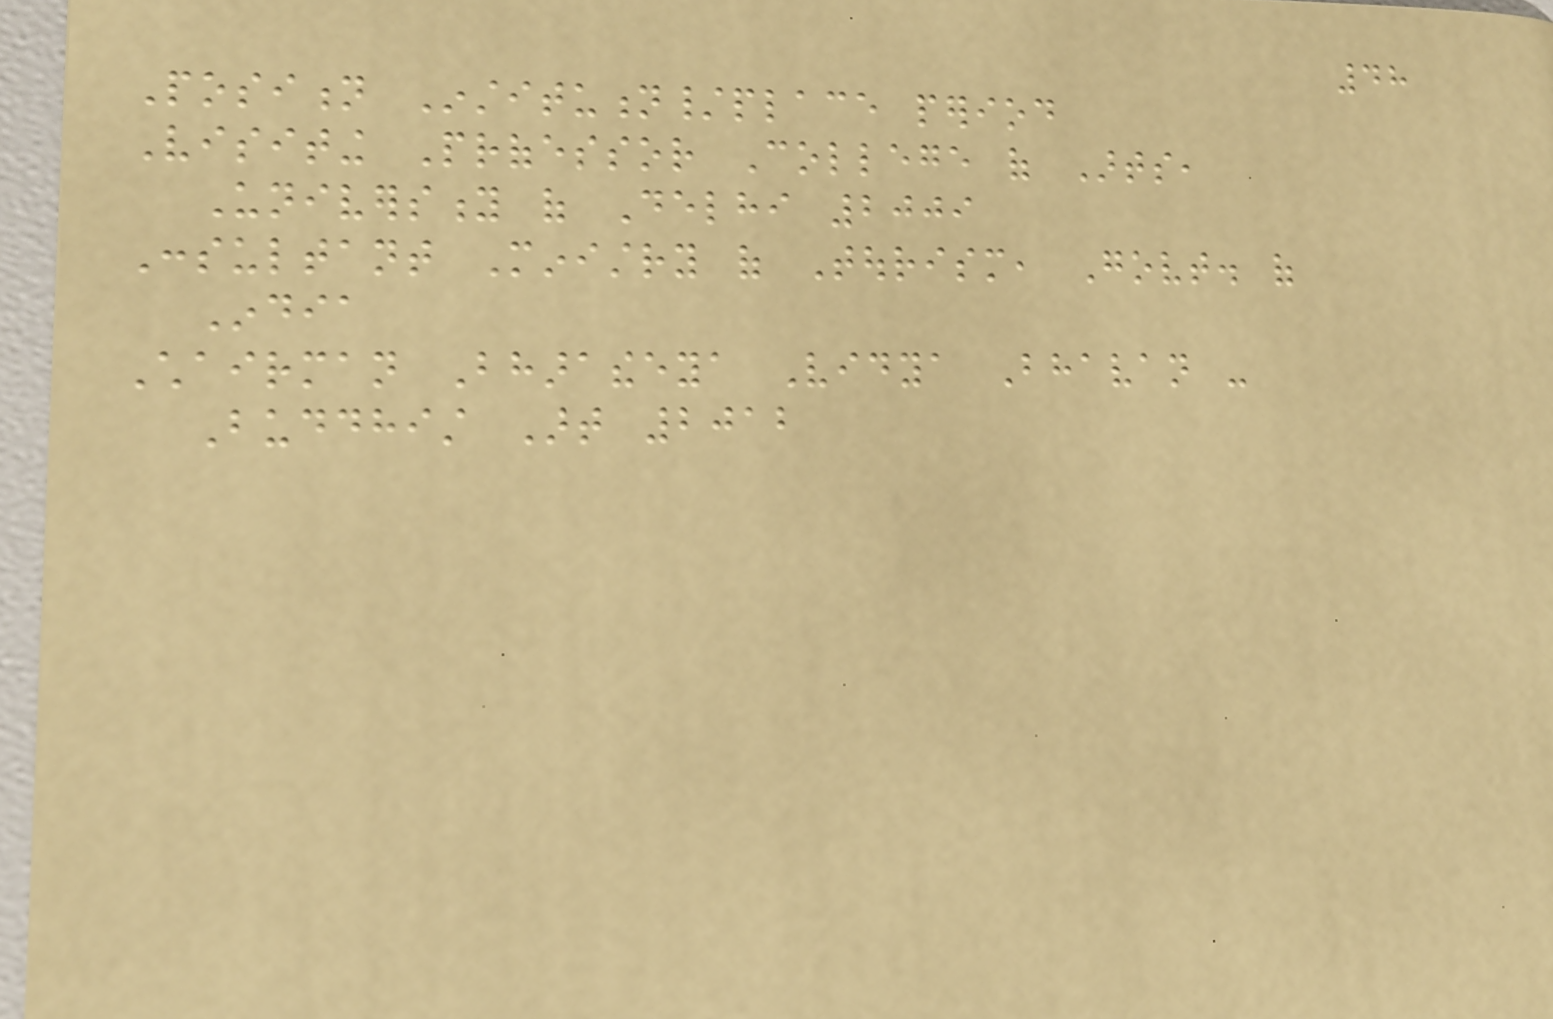48
Position Institution/place period
Visiting Professor College of Arts,
University of Delhi 2009
Consultant Ministry of Tourism, Govt. of
India
Chairman Bharatheeya Vidya Bhavan -
Buddhist Art 2012
